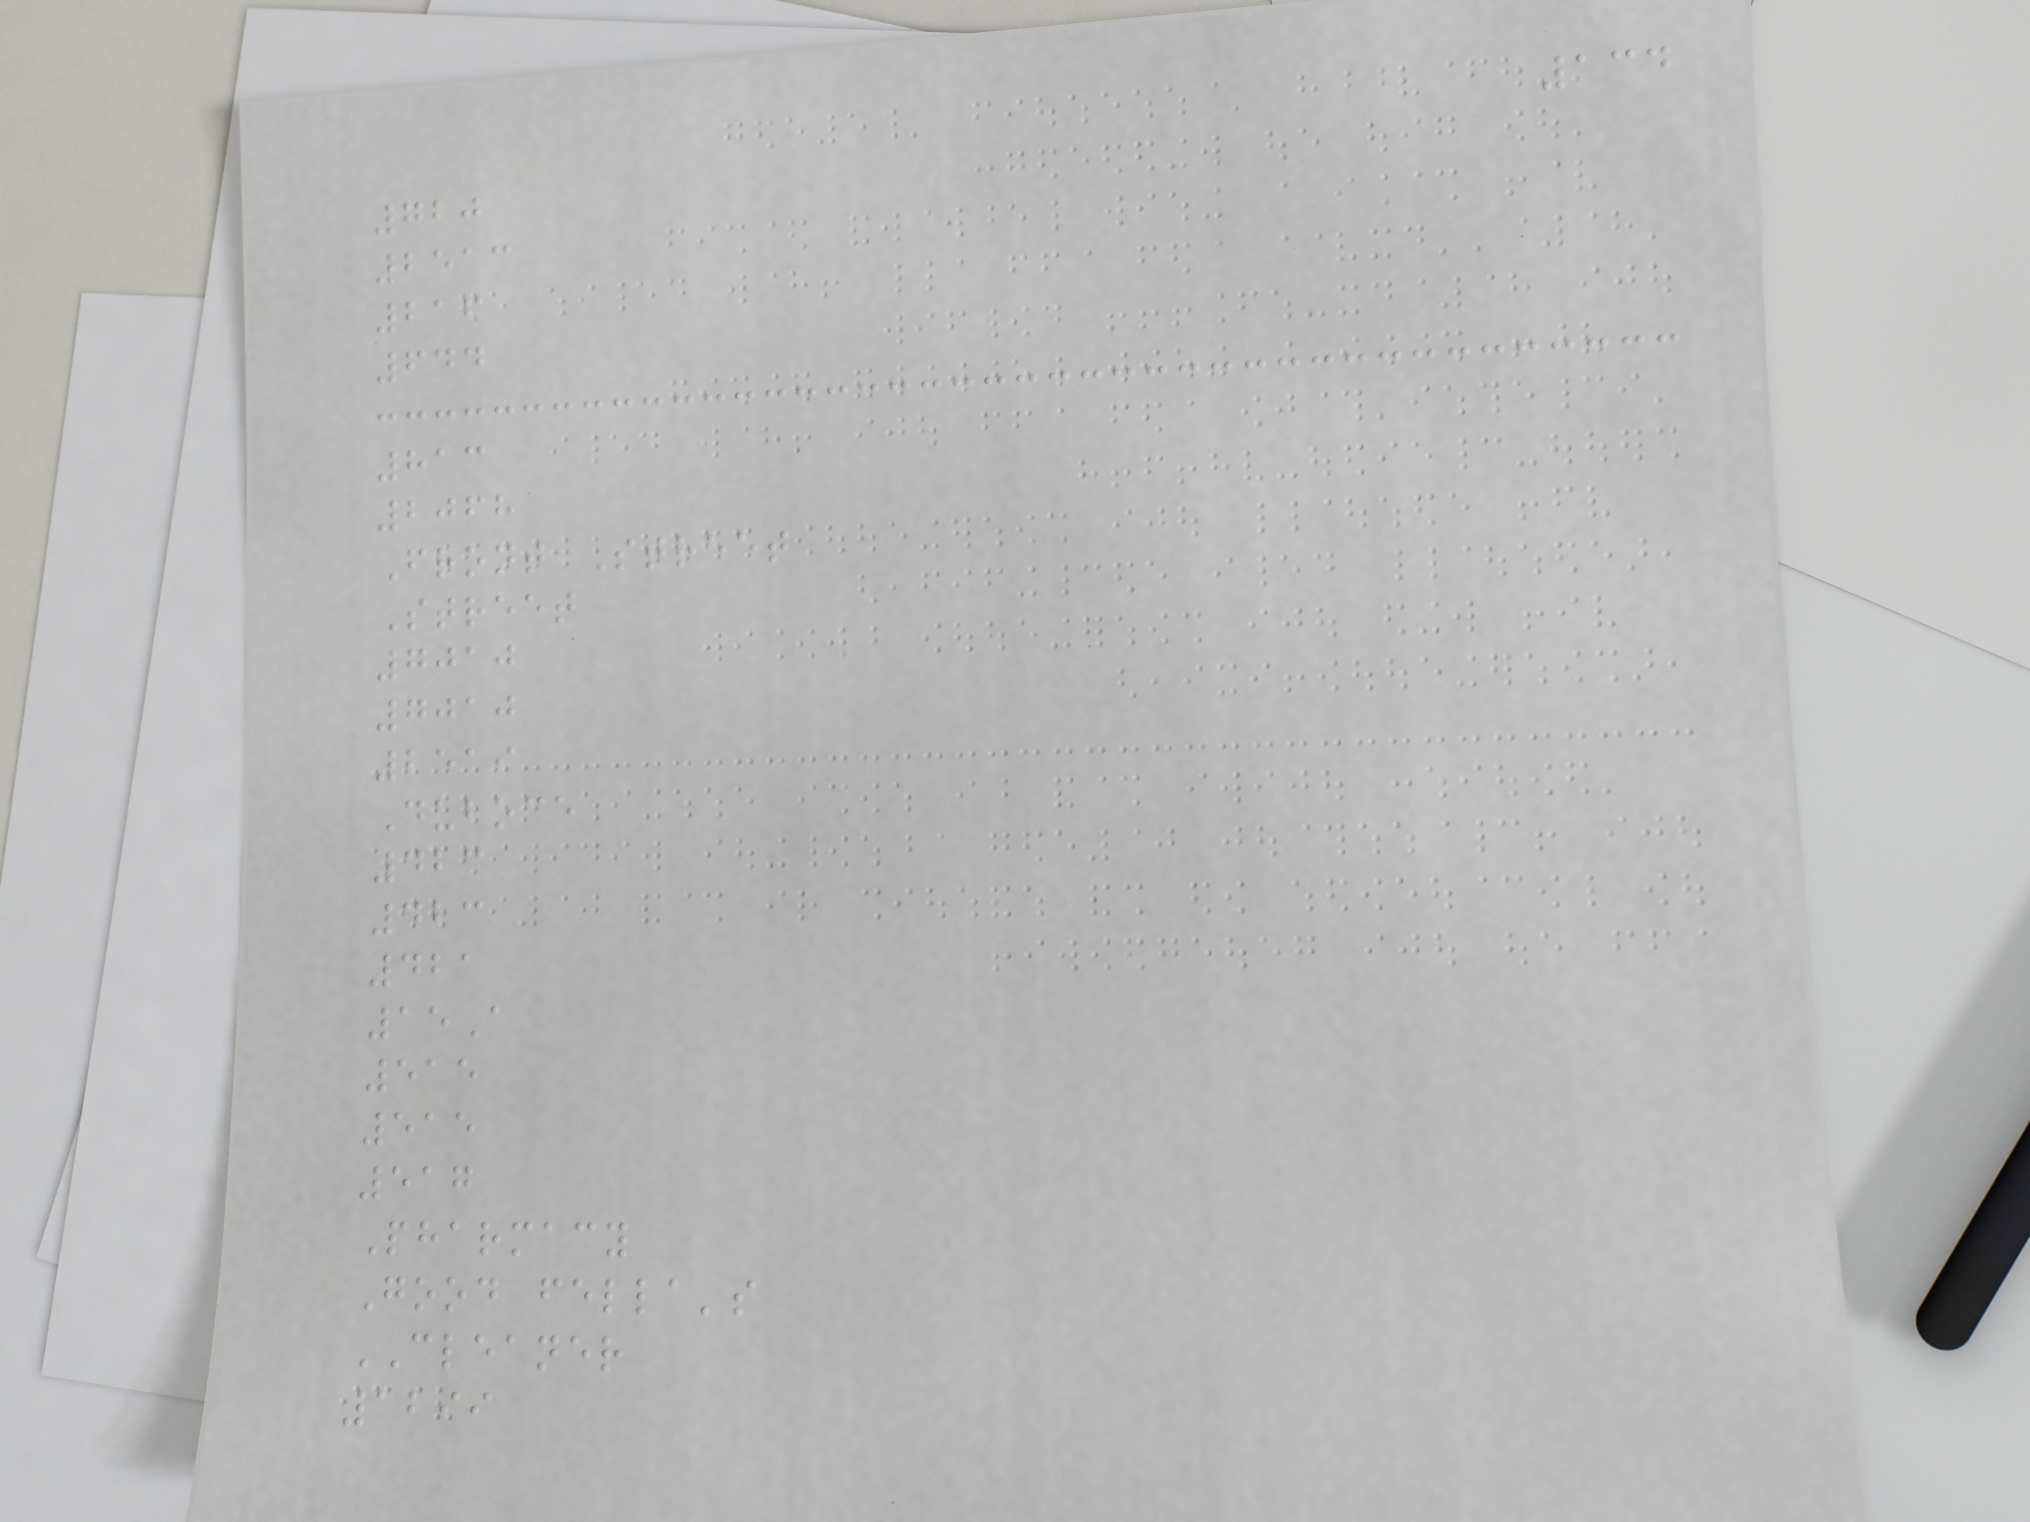134
720
2513
216
644
813
2068
Front Street
Street
7010
7010
2519
Duboce
423
423
421
15A
515
515
517
Pharmacy
Good fella's
CLEANER
1299
